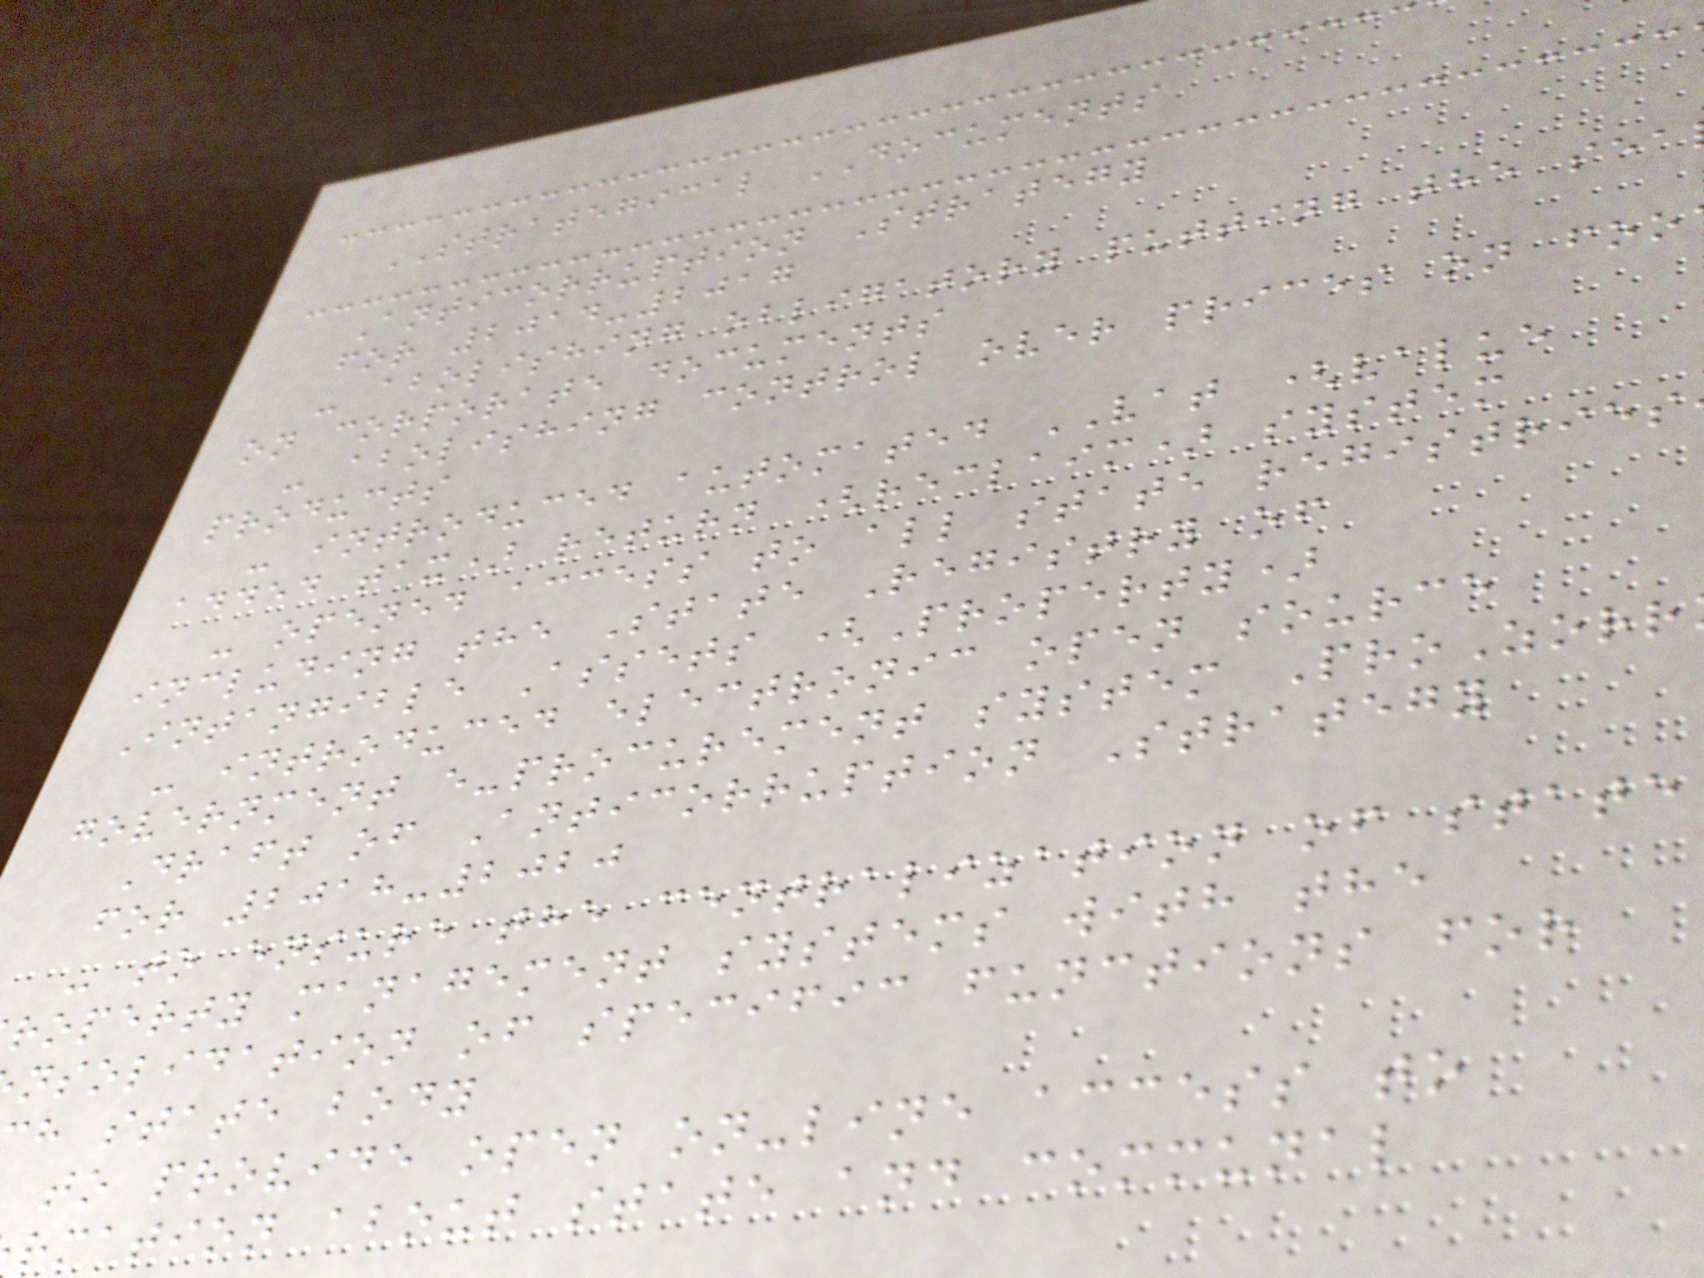STRATEGICAL DOCUMENTS
Anticorruption Strategy
for 2014-2017
- abolishing obligatory putting the sea
on corporate documents
- abolishing control over prices on foo
products
- introduced automated VAT (value
added tax) return (reclaim) system
- opened access to all state registries
including the State Registry of
Intangible Assets (Property)
- introduced electronic open source
government e-procurement system ProZorr
Draft of Anticorruption Strategy
for 2018-2020
- to ensure the centralization of state
roperty management systems with the
nsolidation of specific functions for
h state body
to provide open on-line access to
rmation about state and communal
